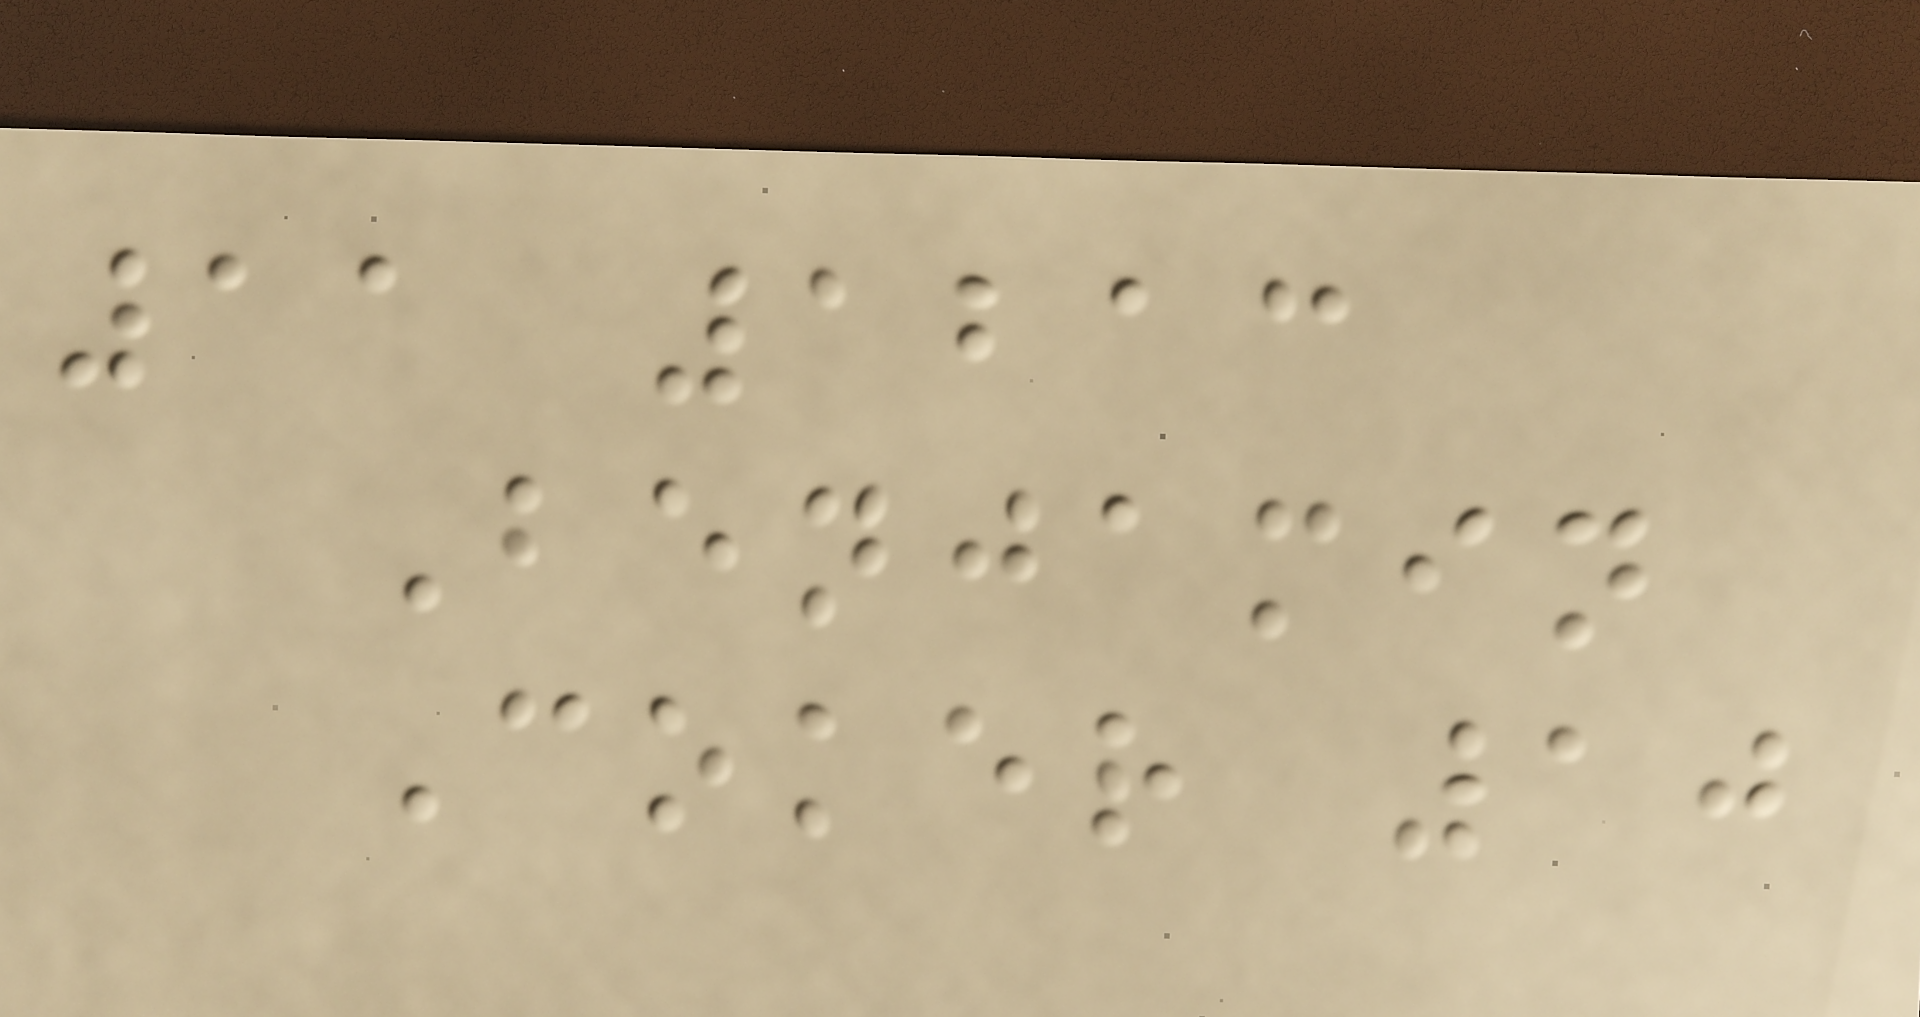11 1213
Benjamin
Coker 10
